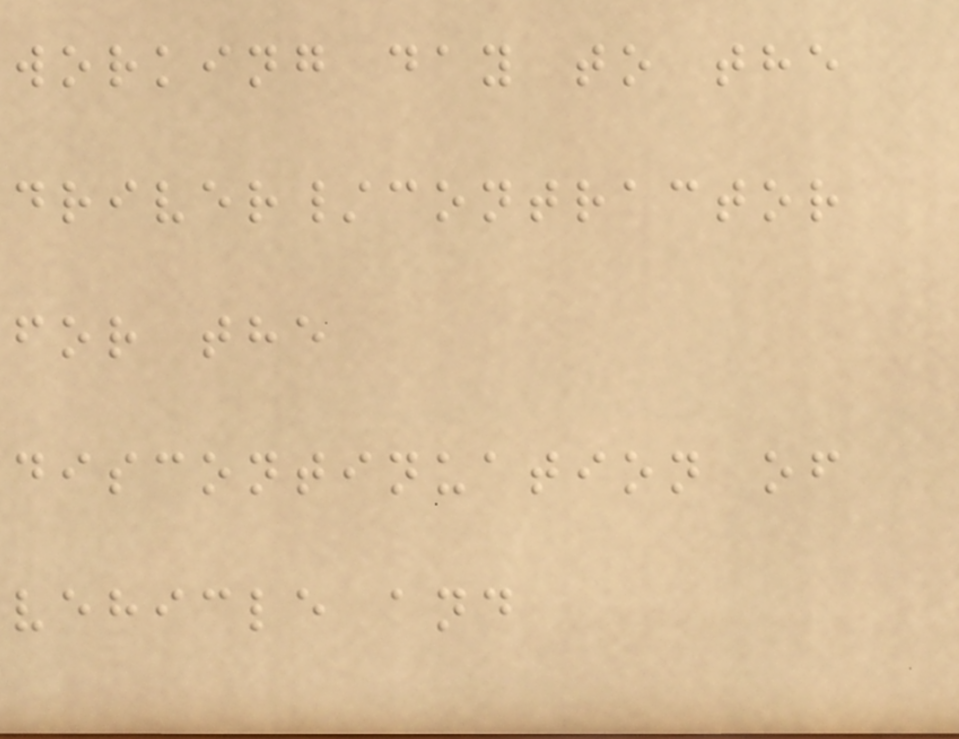working day to the
driver/contractor
for the
discontinuation of
vehicle and
